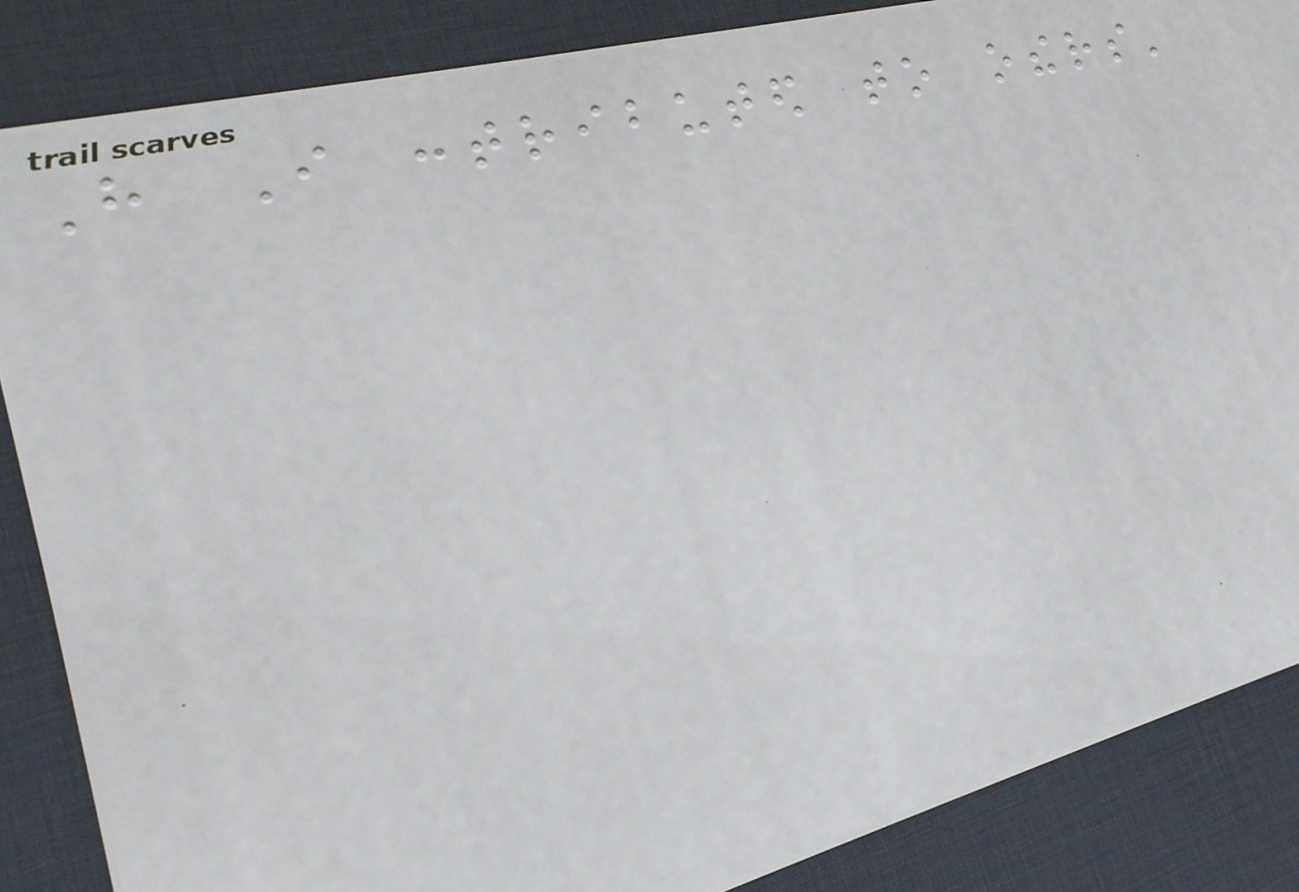Have I contributed to others'
